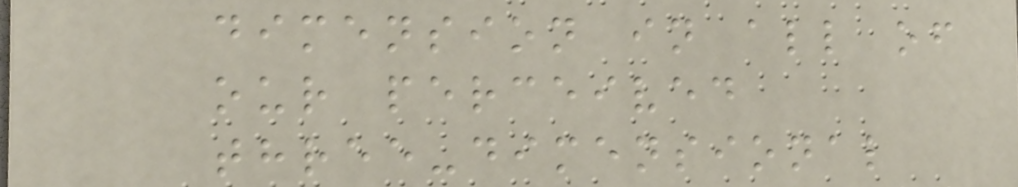dimension in all of
our perceived
three-dimensional
